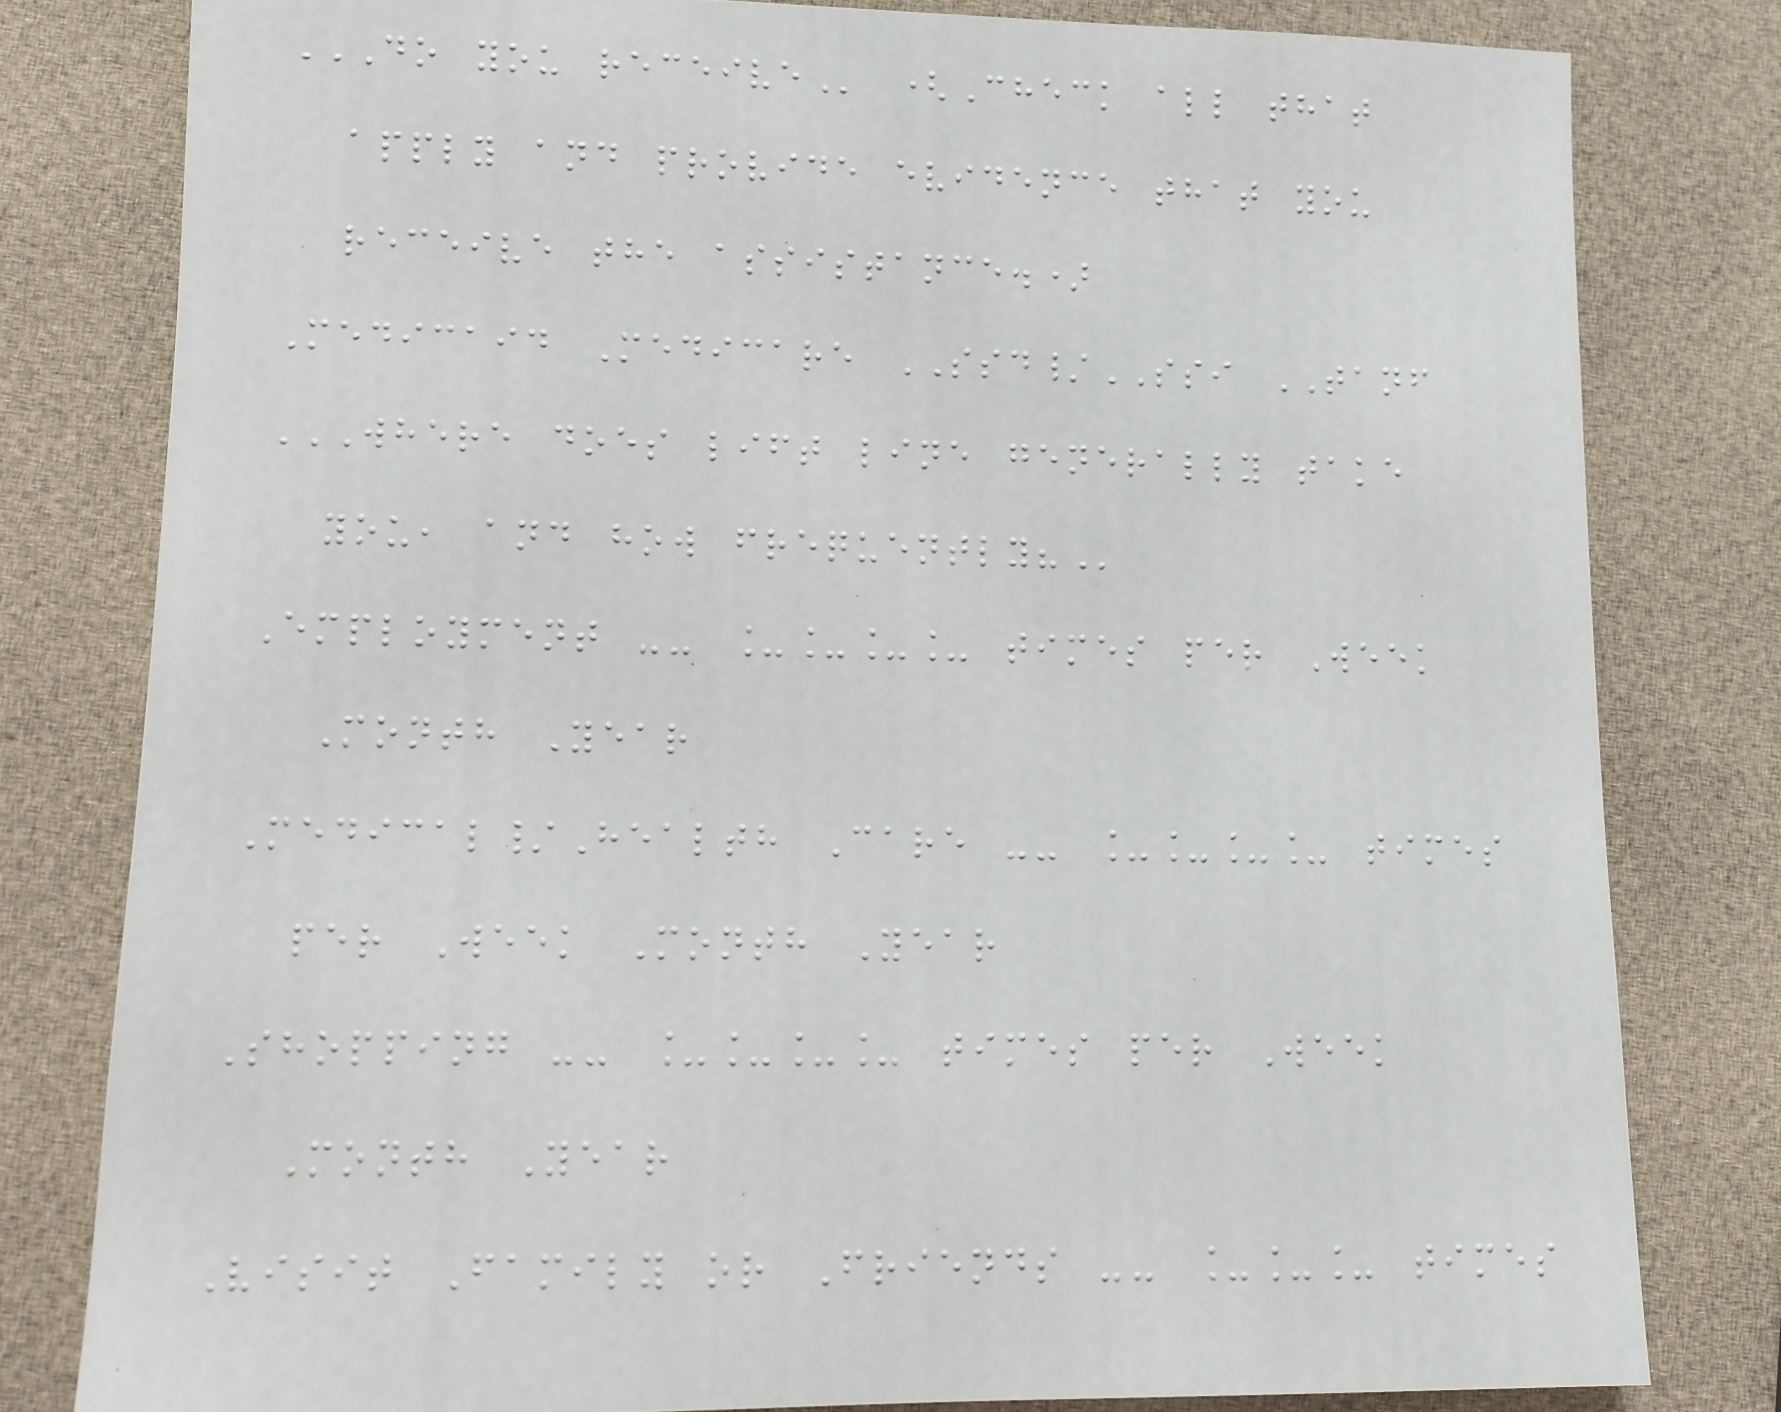DO YOU RECEIVE (Check all that
apply and provide evidence that you
receive the assistance.)
Medicaid Medicare SSD/SSI TANF
WHERE DOES LIFT LINE GENERALLY TAKE
YOU, AND HOW FREQUENTLY?
Employment -- ____ times per Week
Month Year
Medical/Health Care -- ____ times
per Week Month Year
Shopping -- ____ times per Week
Month Year
Visit Family or Friends -- ___ times
